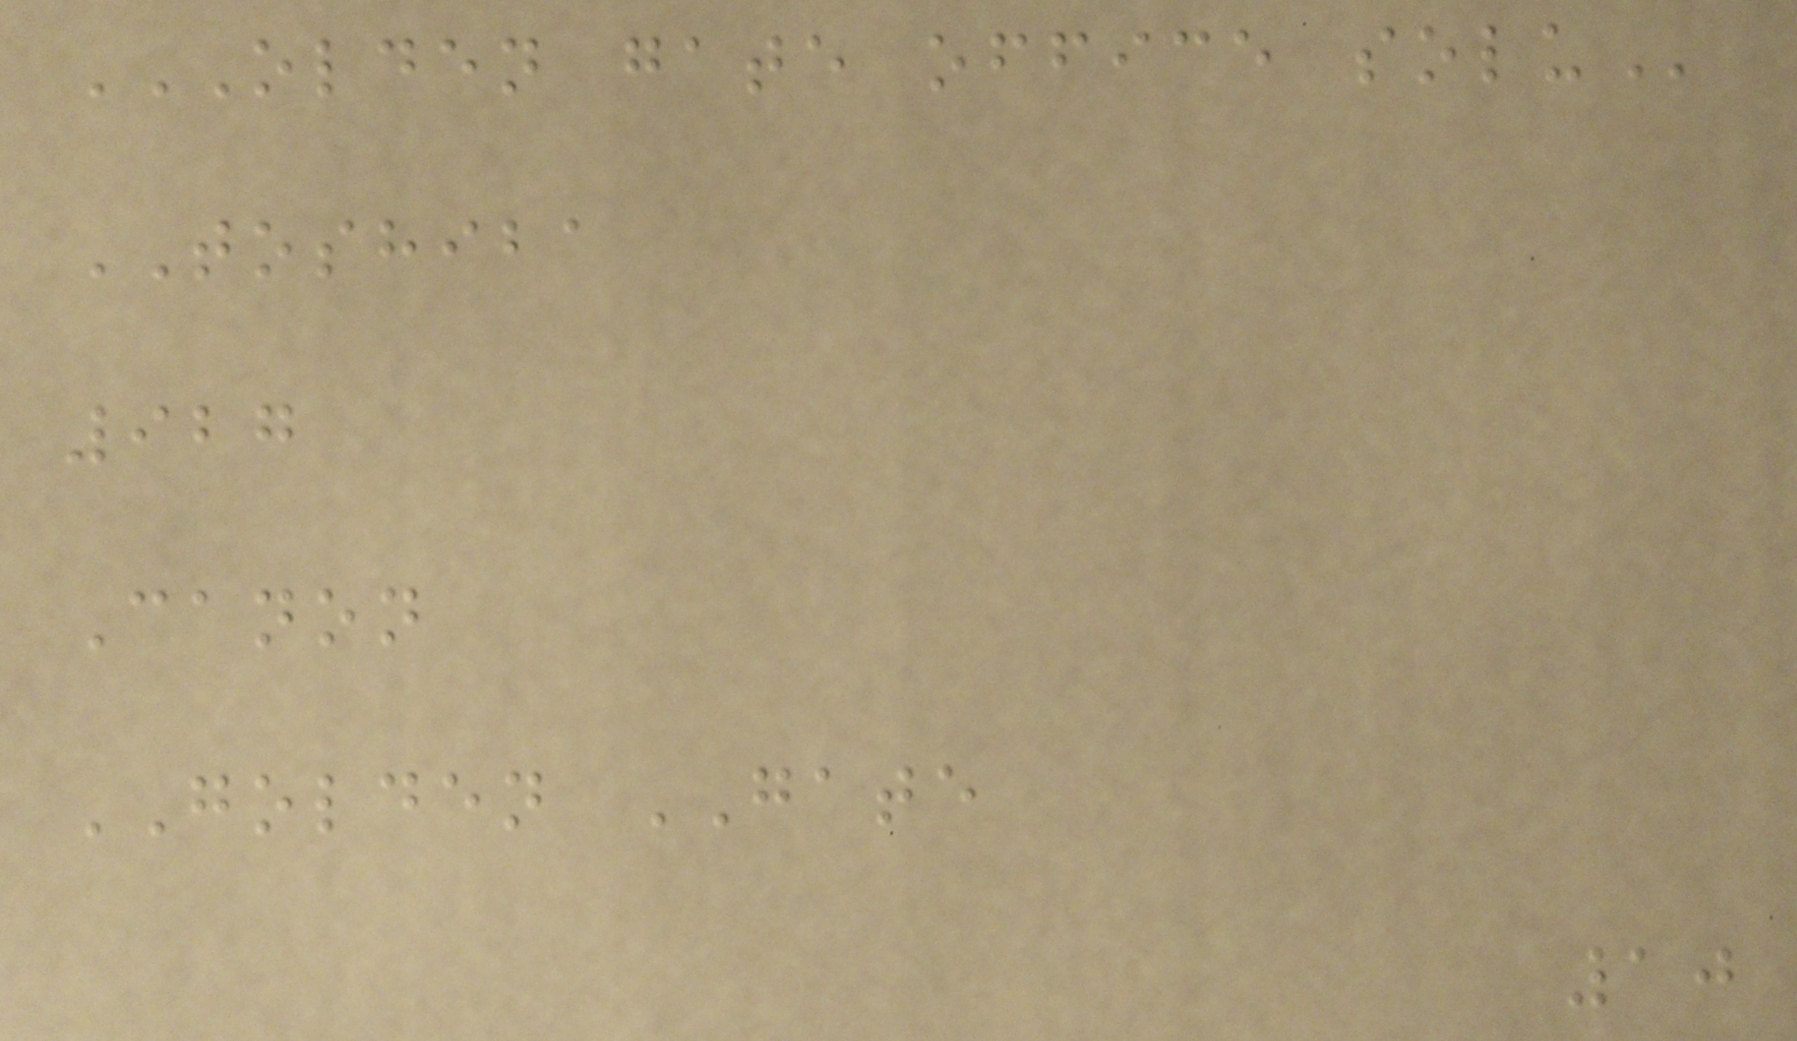OLDEN GATE OFFICE SOLU
TOSHIBA
927
Canon
GOLDEN GATE
10
